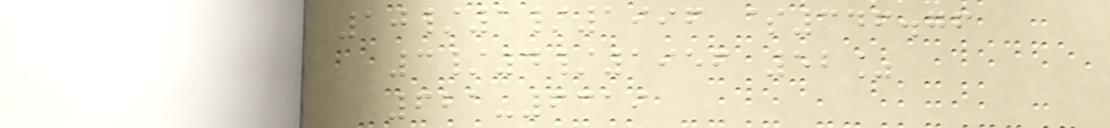10/1/1996 $346.76
3/4/1956 52%
621-6319
